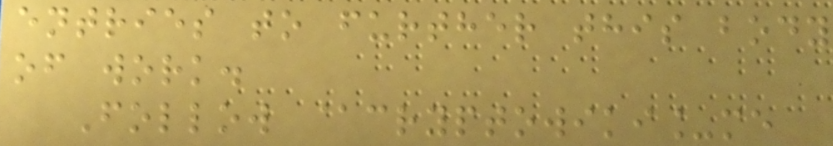entries to further this body
of work.
Follow @cryptowiki_me
